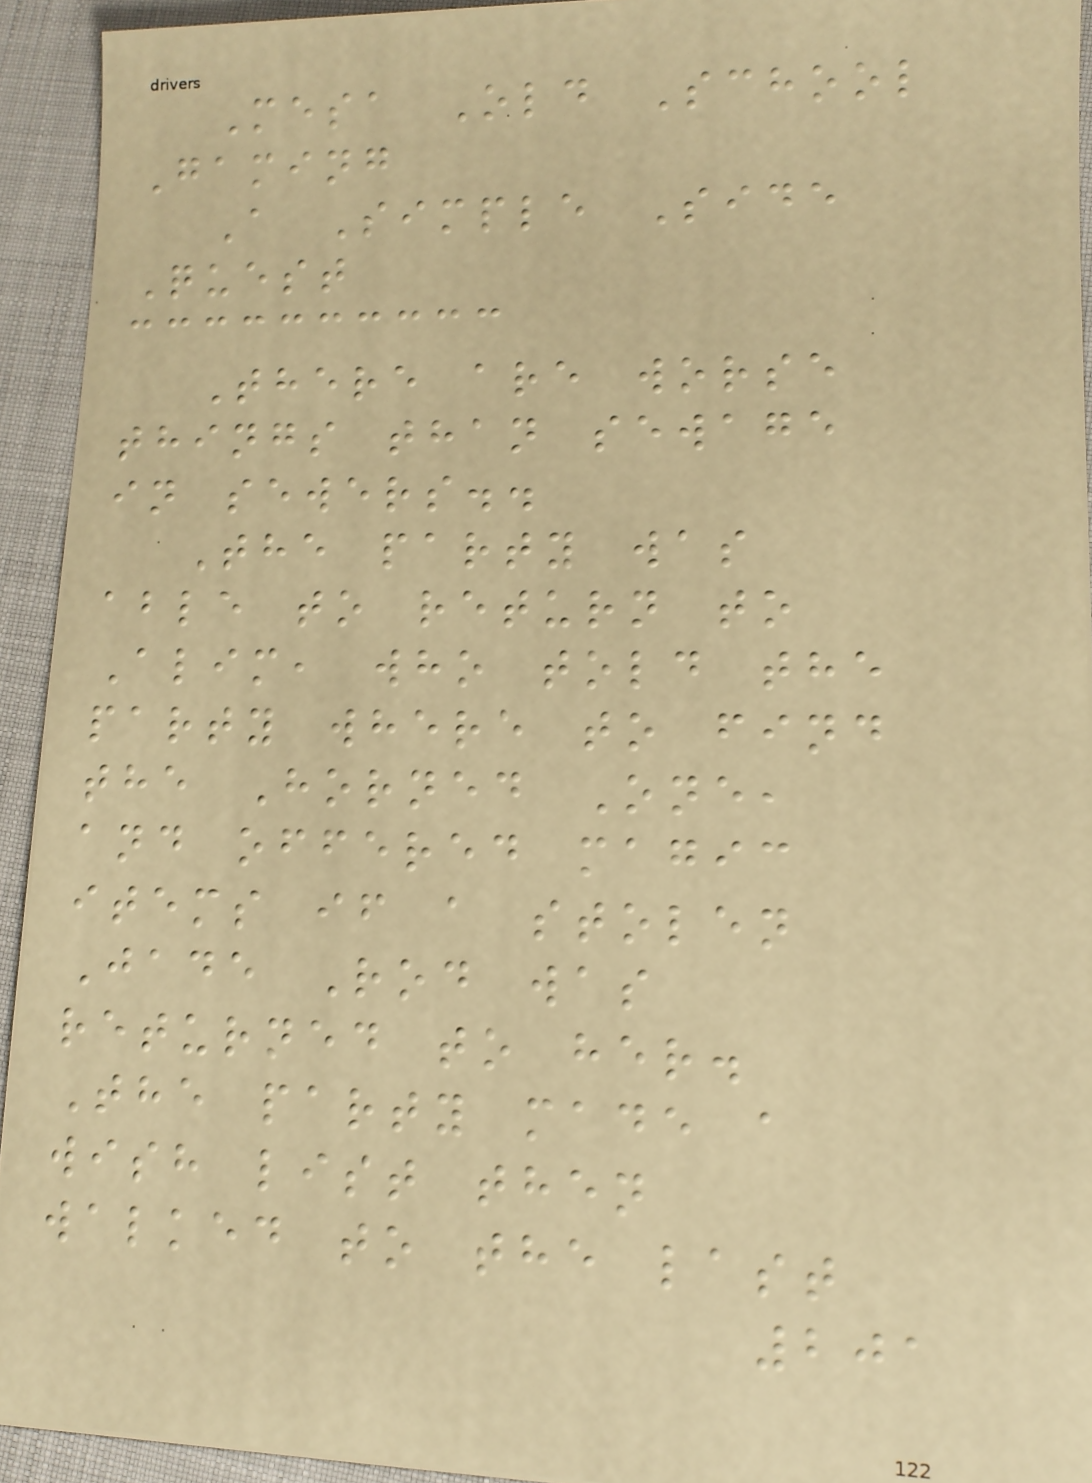Mesa Old School
Gaming
A Simple Side
Quest
There are worse
things than sewage
in sewers..
The party was
able to return to
Alim, who told the
party where to find
the Horned One,
and offered magic
items if a stolen
Jade Rod was
returned to her.
The party made a
wish list then
walked to the last
201
